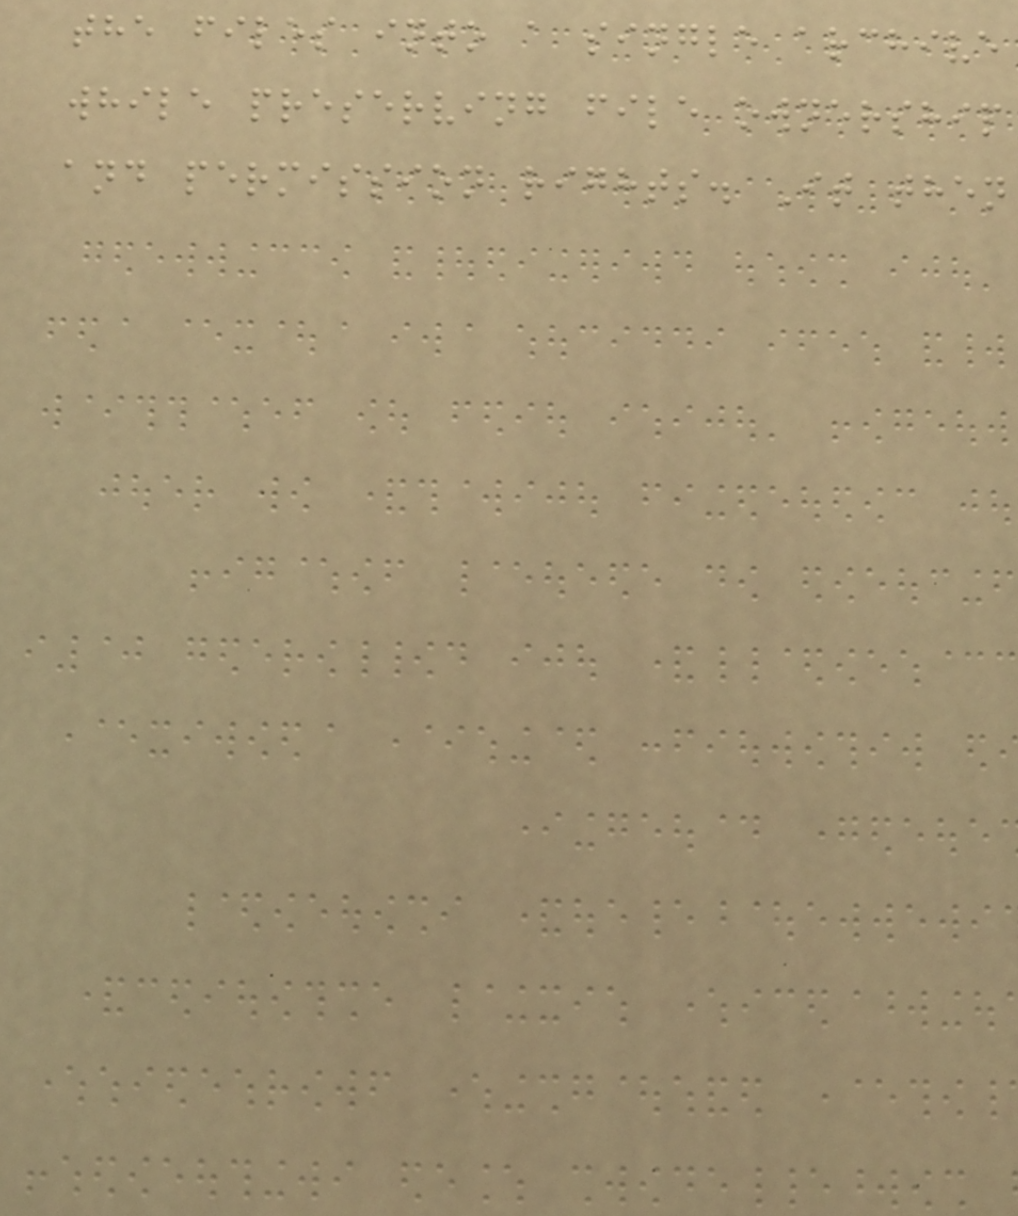the files into a single archive
while preserving file ownership
and permission rights. It then
